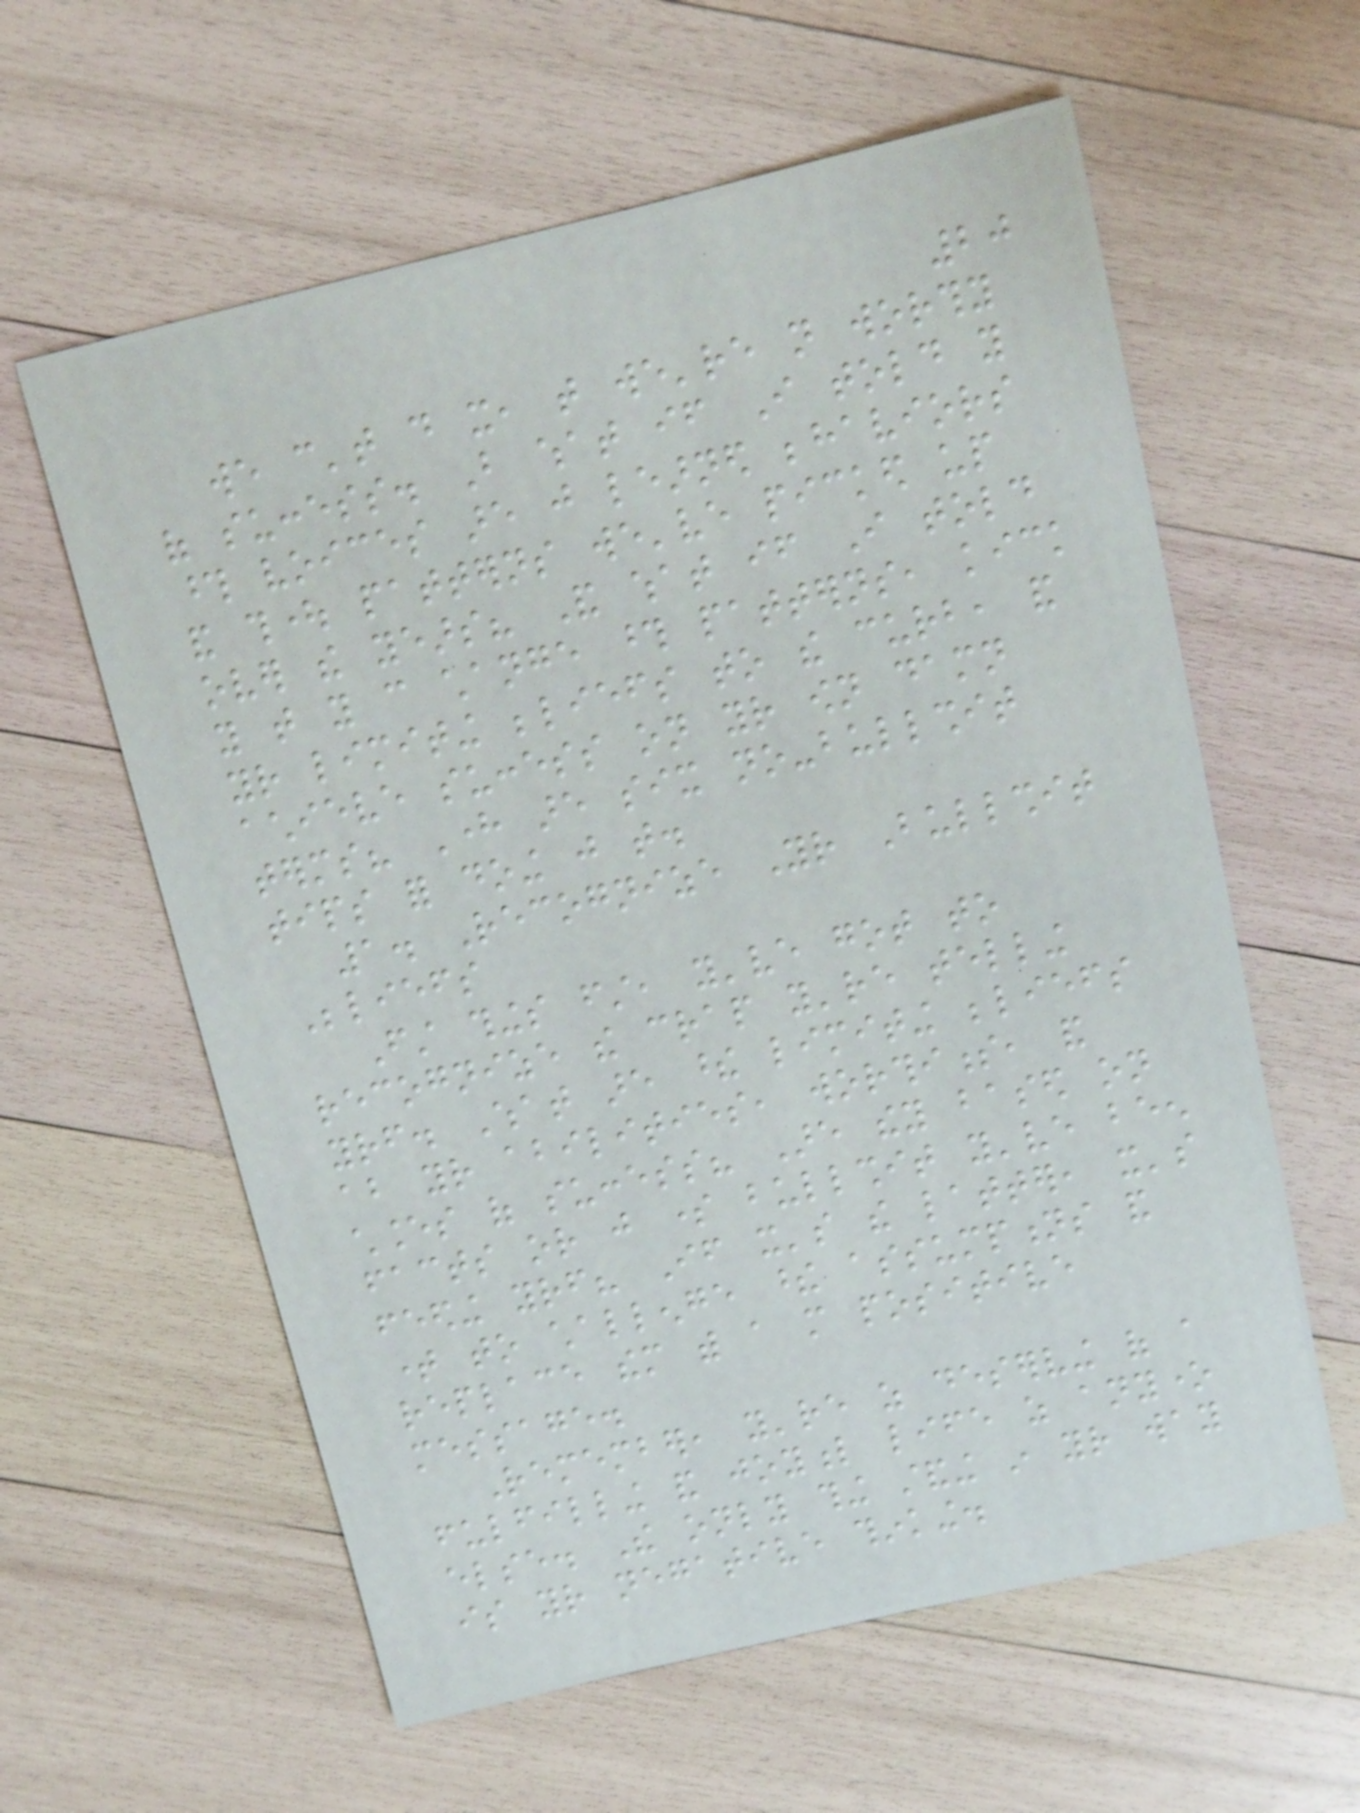20
we can't do it, that we're not worthy
of success. But what if I told you
those voices are just learned behaviors
and thought patterns we've picked up
over the years? And what if I told
you that you can change those patterns, kick
your limiting beliefs to the curb, and
achieve success on your own damn
terms? Here are six no-bullshit
tips for doing just that.
1. Recognize Your Bullshit
Beliefs
First things first, you've got to
recognize the crap you're telling
yourself. What are these limiting beliefs
about your abilities, worthiness, and
chances of success? Are they based on
facts or just some bullshit you've been
feeding yourself? If it's the latter, it's
time to challenge these assumptions and
replace them with a more positive
message.
Remember, you're as deserving of a
fulfilling and joyful life as anyone
else. The only thing standing in your way
is your negative thinking.
